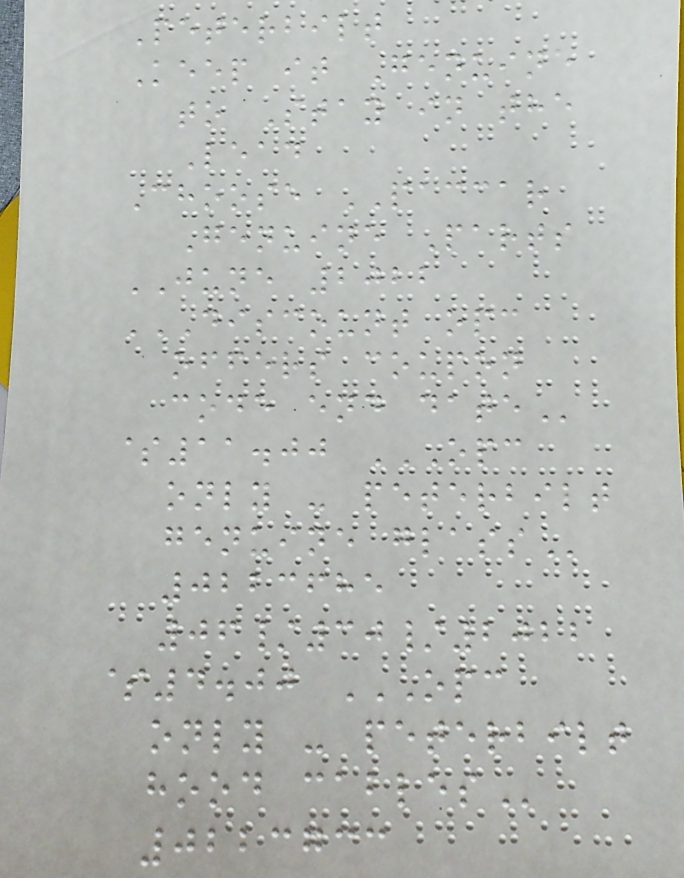Peterbilt
Keep it Genuine
to Stay in the
Lead
Choose PACCAR
Genuine Parts
JUNE 2022
DISCOUNT OPC
OFFERS COUPON
CODE END DATE
$11.00 OPC
ONLY - PETERBILT
GENUINE GLASS
0223685
06/30/2022
$4.00 OPC
ONLY - PETERBILT
HOOD CABLES
0223733
